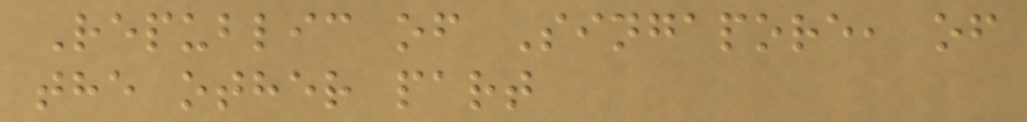Republic of Singapore, of
the other part
